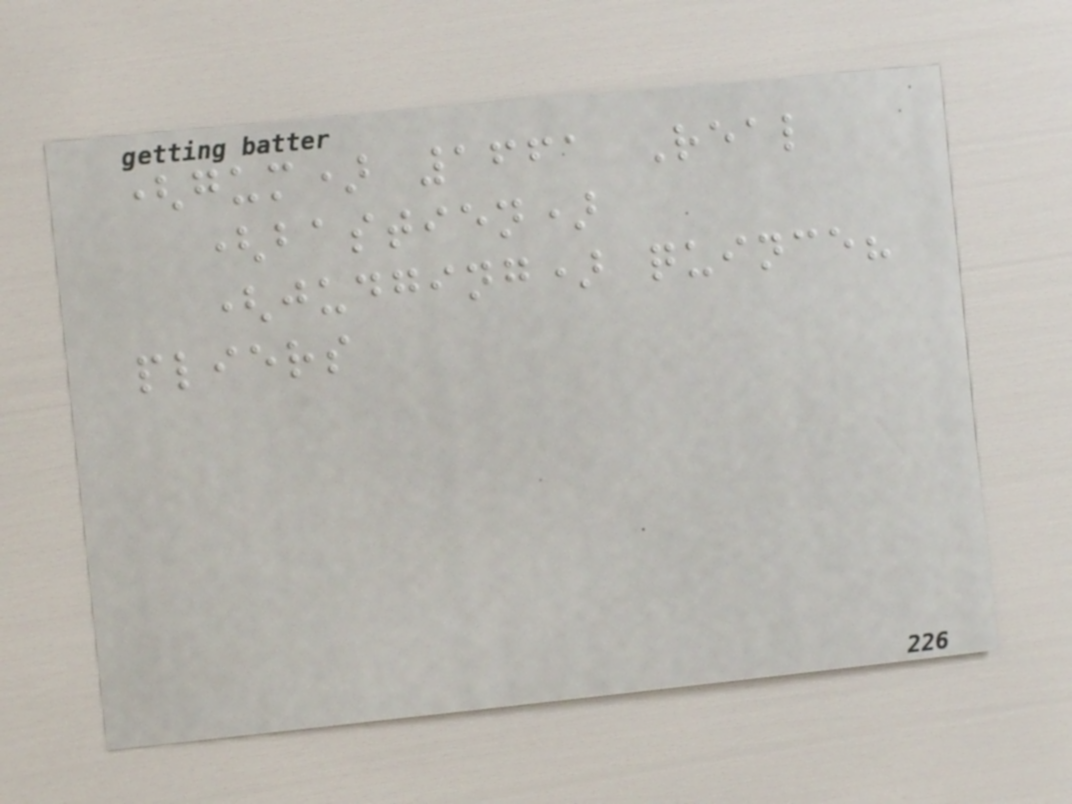(gum) 1661 Real
(bastien)
(judging) quince?
pliers
